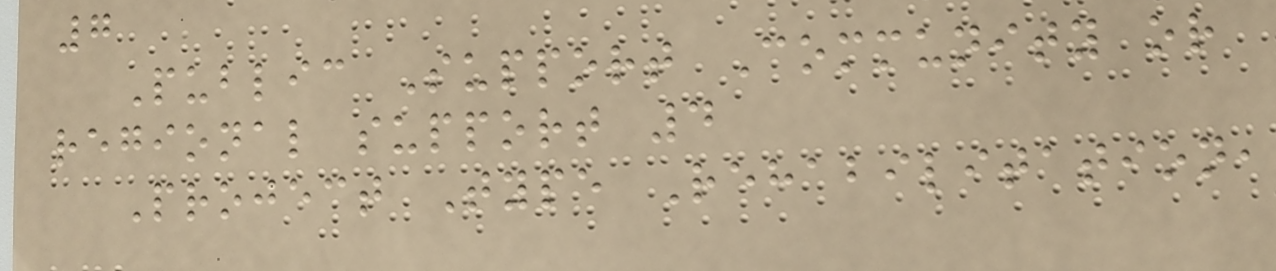7
Public Support Community or
regional support 4
Project Type Rehabilitation,
